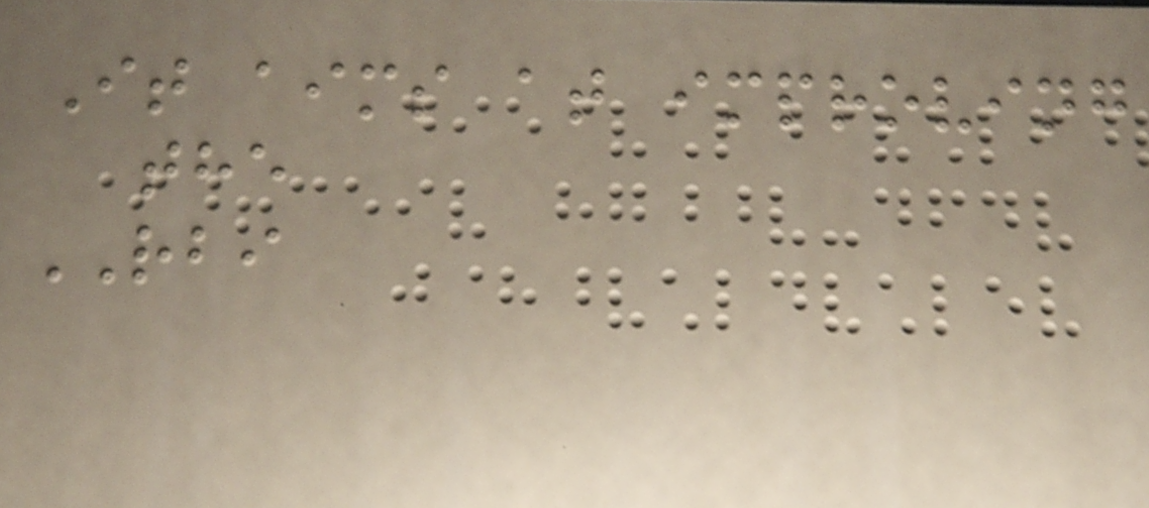It aims at improving
the
RBI
